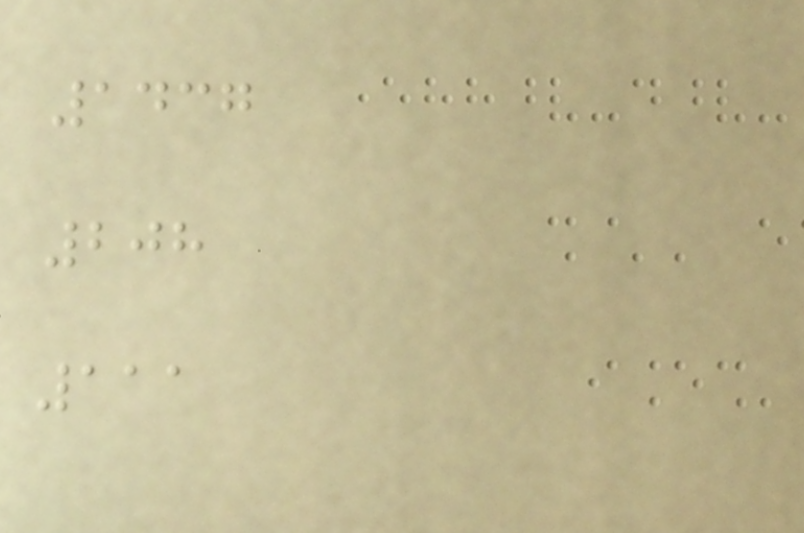1437
208
111
